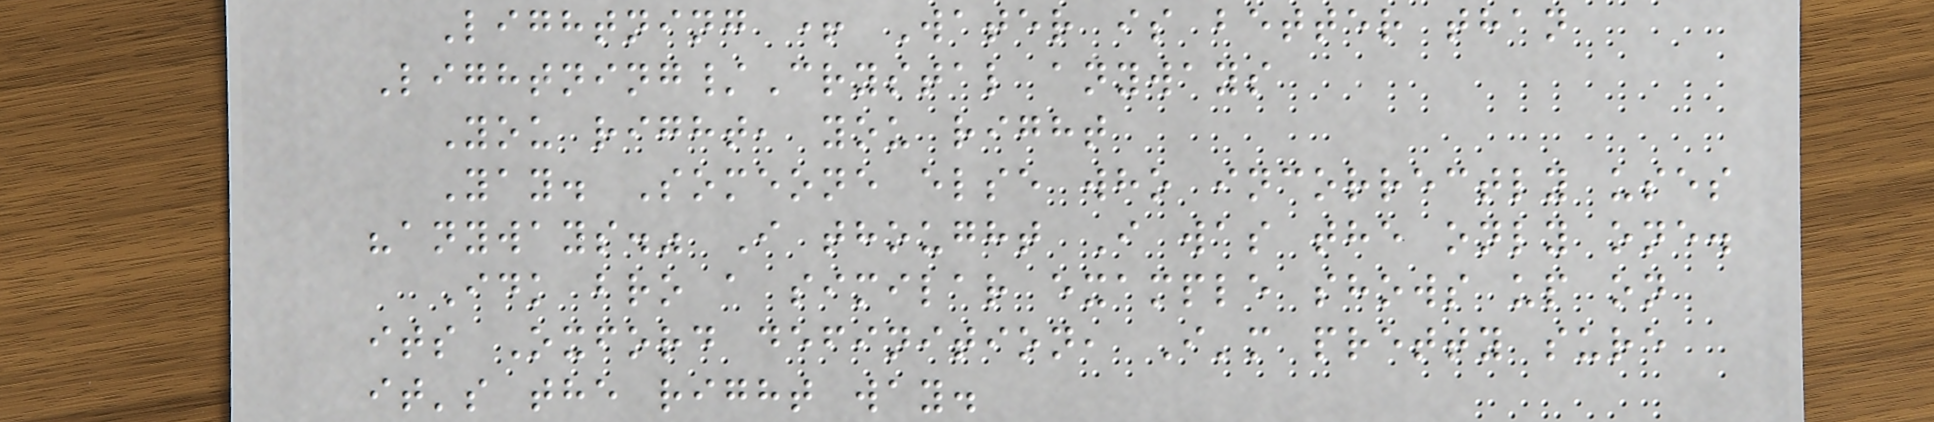Lightning + Water is better than
Lightning/Crystal anyways
You right, you right
Yay. Someone else who incorrectly uses
"anyways." I thought I was the only one.
Idk bro a similar example shows up on
its Oxford definition, I'm pretty sure
it's the right way.
